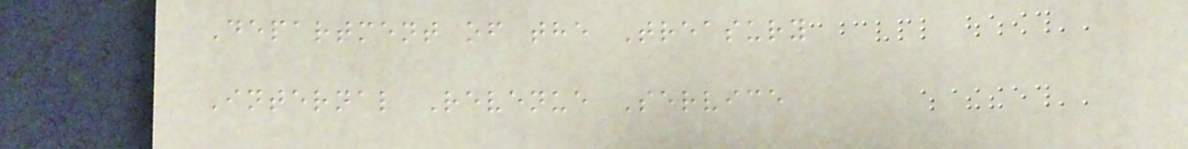Department of the Treasury
Internal Revenue Service
